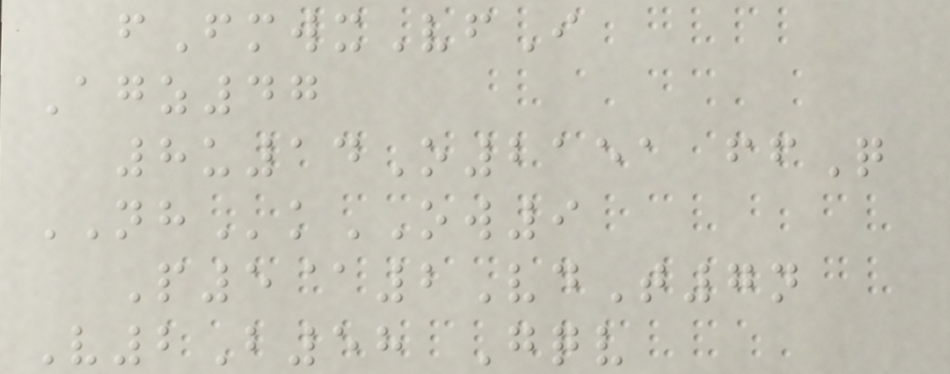fFmwxVfI
Agz47
8u14O2151 ffQ
NHkOW9
P5@2VdT7n
V2B58 Gqv
